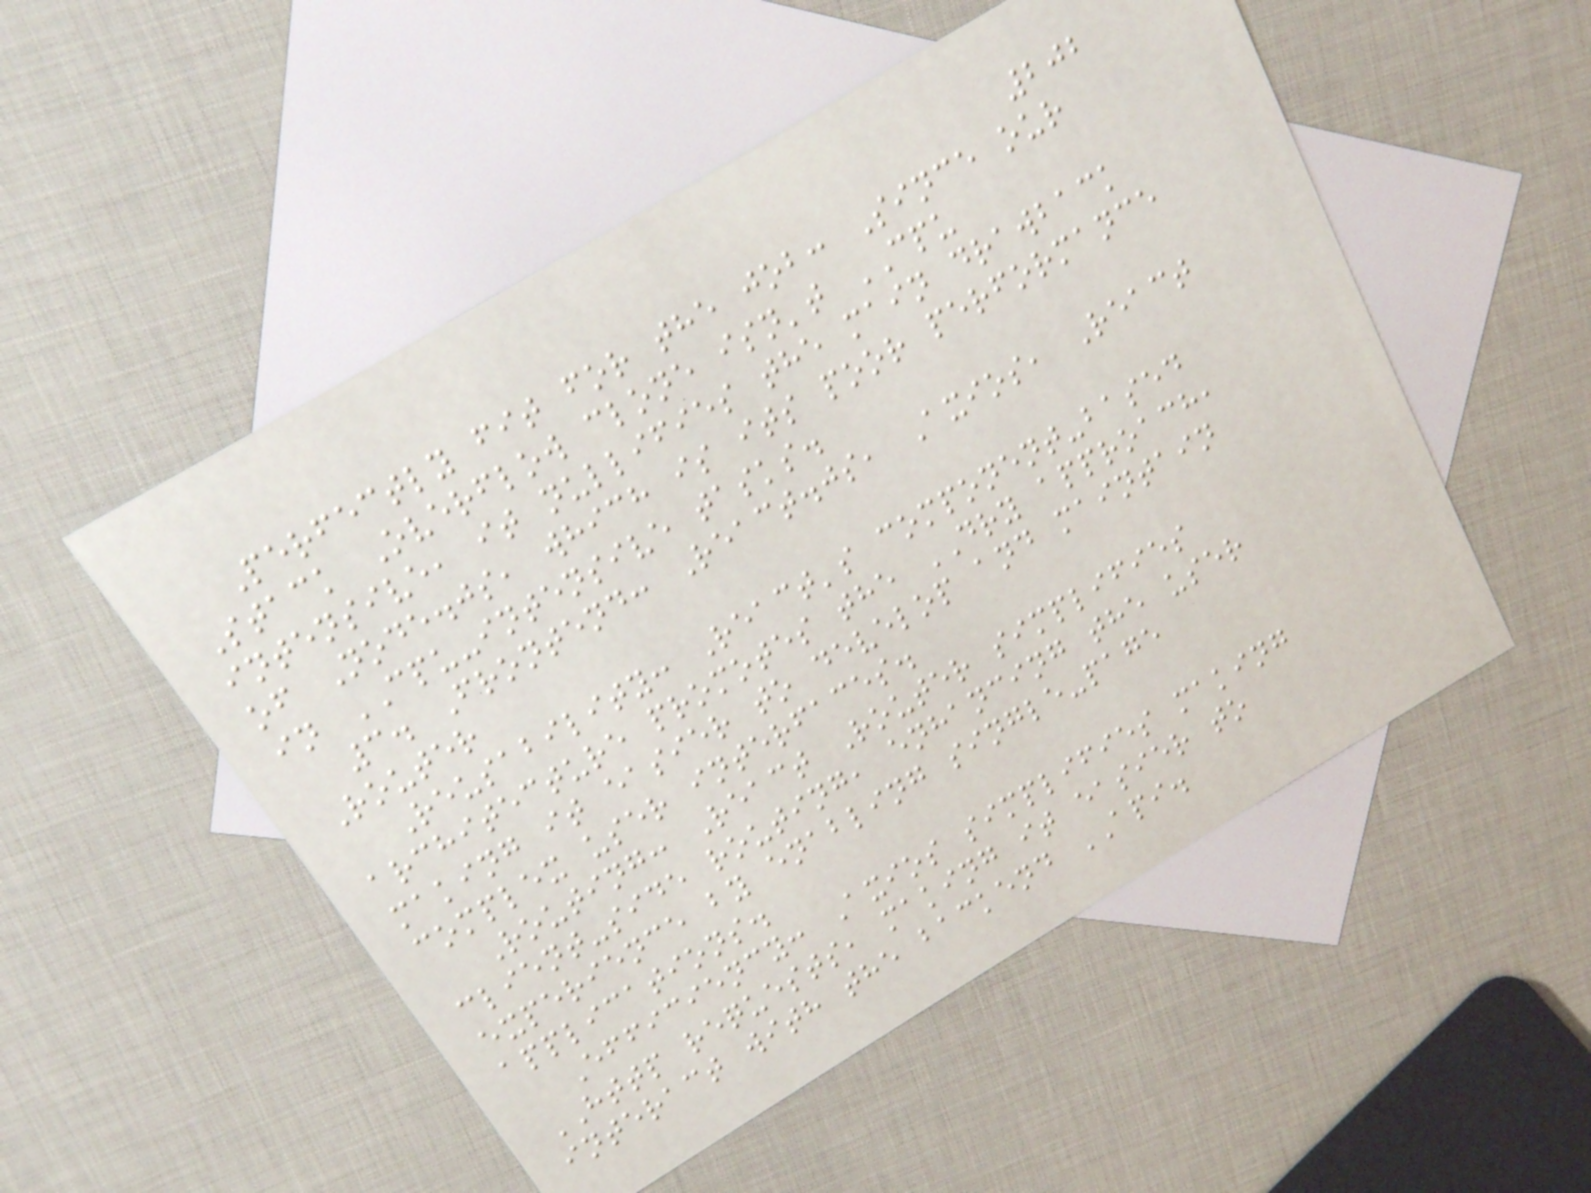202
Perfectly fit for the job: Since our
Stack Overflow clone isn't CPU
intensive, it nullifies the main drawback
of Node.js, which is its poor performance
in CPU-intensive tasks.
3. Frontend: React.js, Axios, React
Router
Reusability: React's component-based
architecture promotes the DRY approach,
making it easier to develop and maintain
complex user interfaces.
Routing: React Router simplifies
client-side routing, enhancing the user
experience by enabling single-page
applications.
Efficiency: Axios simplifies making
HTTP requests, making it easier to
interact with the backend API.
